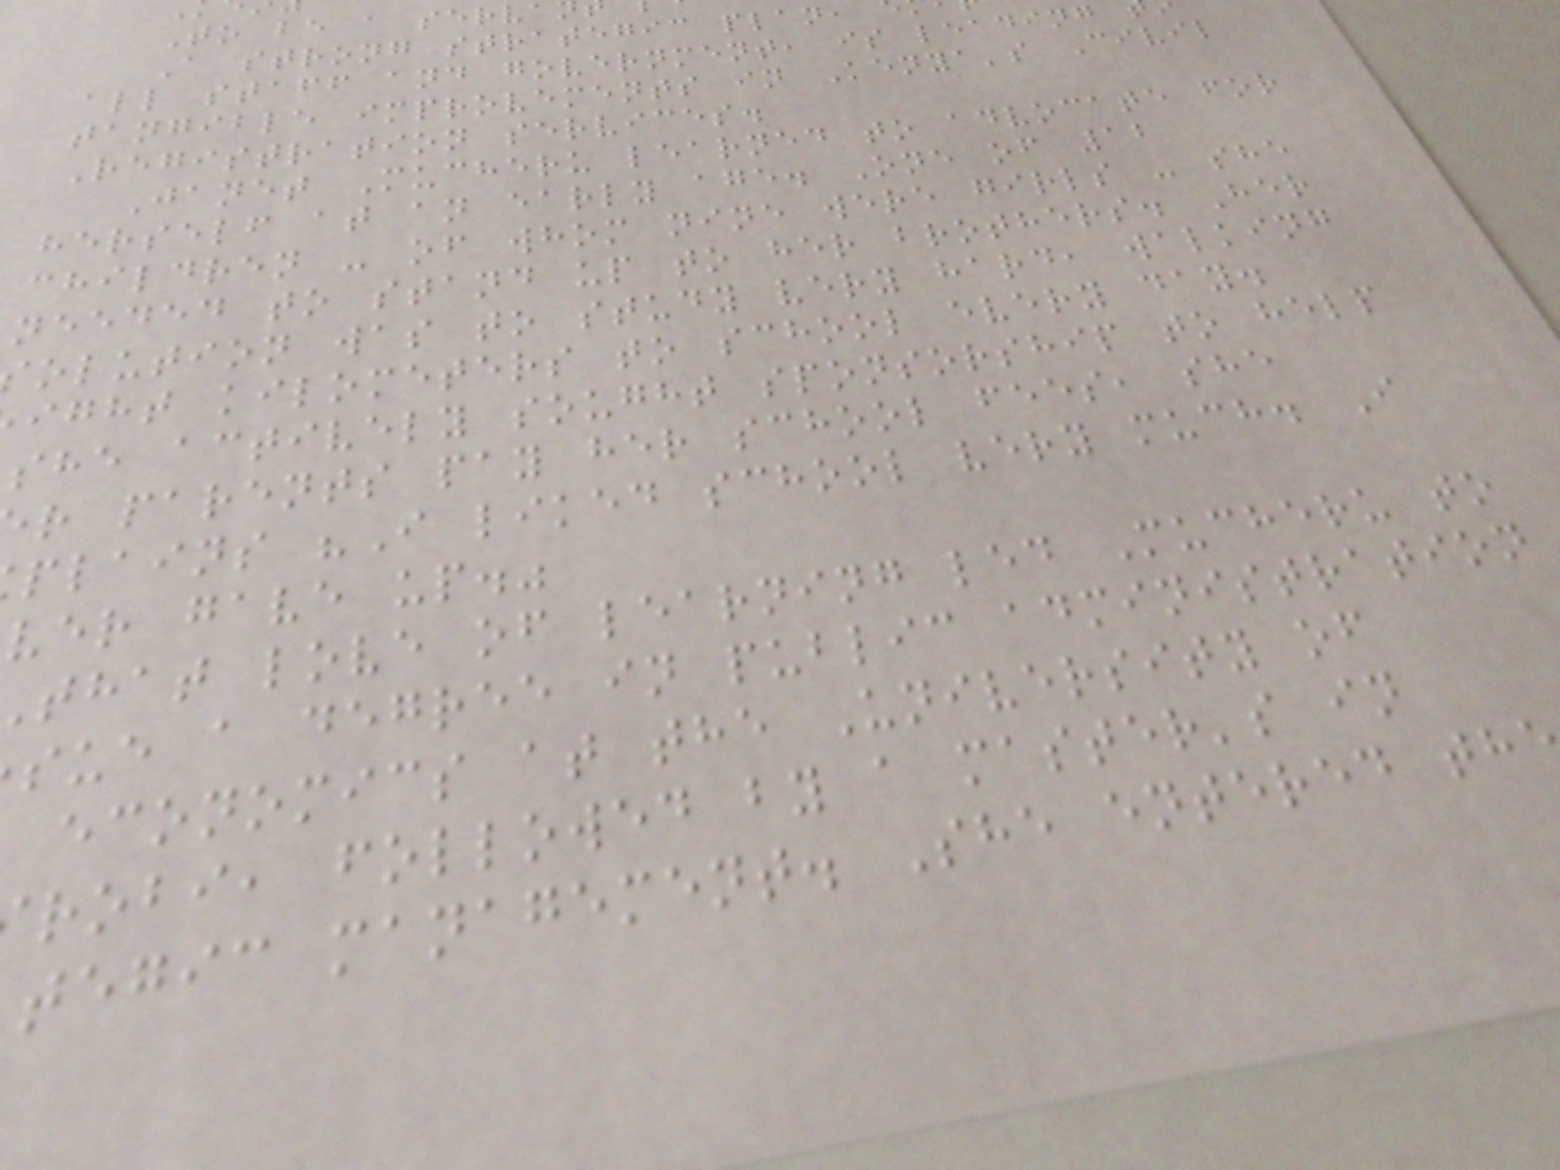To be a serva
A strong strategic plan,
all staff and government, is leading
tangible improvements in Kenya's Civil
Registration services.
Janet Mucheru learned to advocate for
herself at an early age. One of 12
children - of whom nine were girls - she
needed to stand up to her brothers. Her
olution was to study very hard, walking
ight kilometers to school every day.
she actively sought sponsorship to help
r parents pay her school fees, she
plains "I liked school very much. I
ver gave up."
that love of learning led Mucheru to
sue a degree in public administration
economics at the University of
robi, followed by a master's in
tegic management. She entered th
